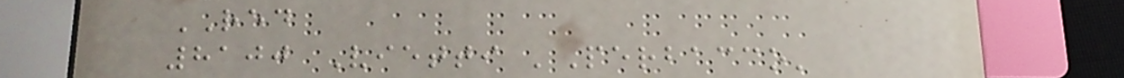RED
8100 Vietti 'Perbacco'
